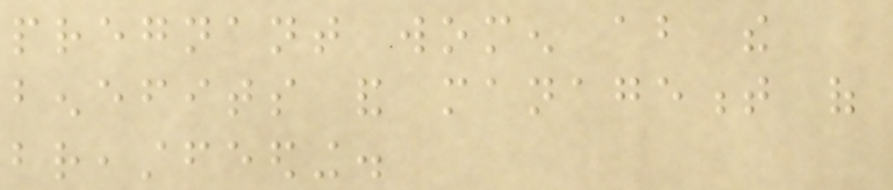pregnant women about the
benefits and management of
breastfeeding.
